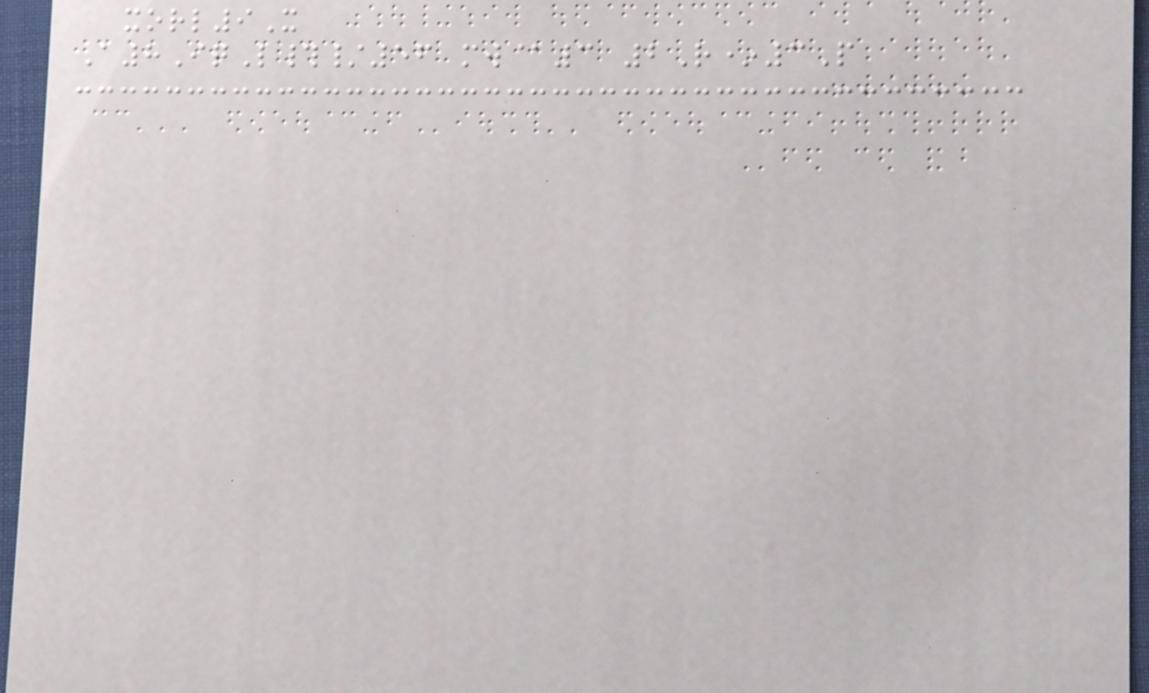xorl9X
A8IqL#/56 mw@3 2R*3P
